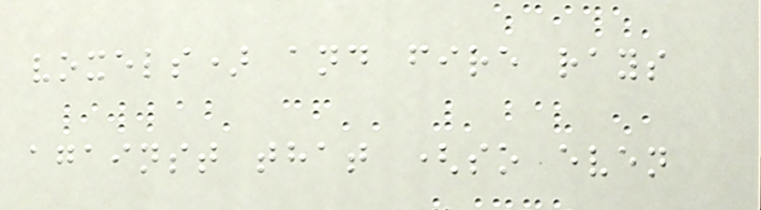voxels) and fire rays
against that (so even
